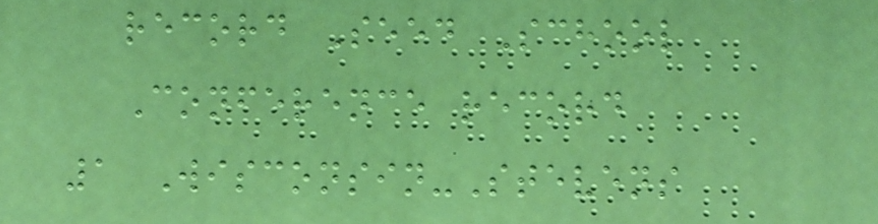record Seed School
Conference record
1 Wisconsin-Stevens
